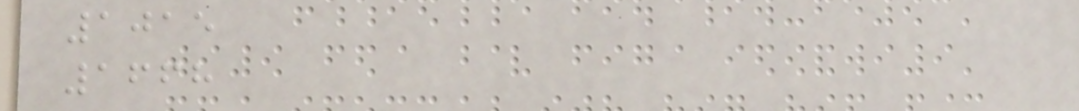1015
1668
